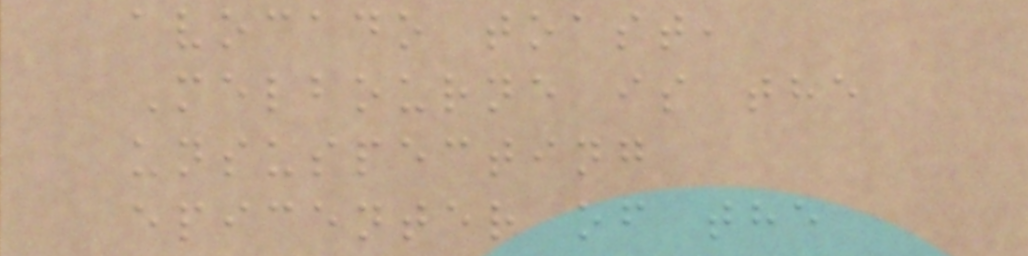avocado toast,
Melbourne is the
unsuspecting
epicenter of the
